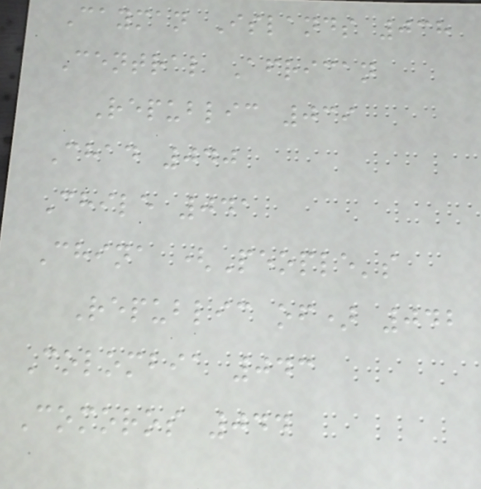Cayman Islands 038
Central African
Republic 039
Chad 040
Chile 041
China (People's
Republic of) 042
Colombia 043
Comoros 044
